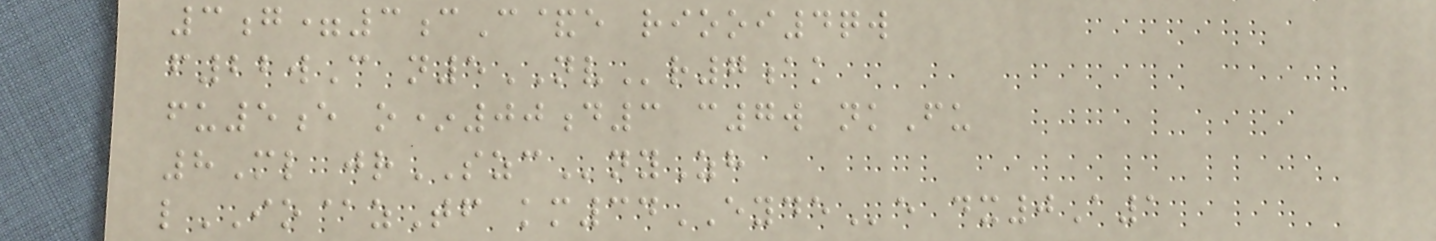3g=3cC&e riooi4qw
f22wC n5NVr7ak
fu5e o*00d3 c7w nkFu
8Ml jrSZCnyZh
lIO@zTf km34EYDEe dx0A1
